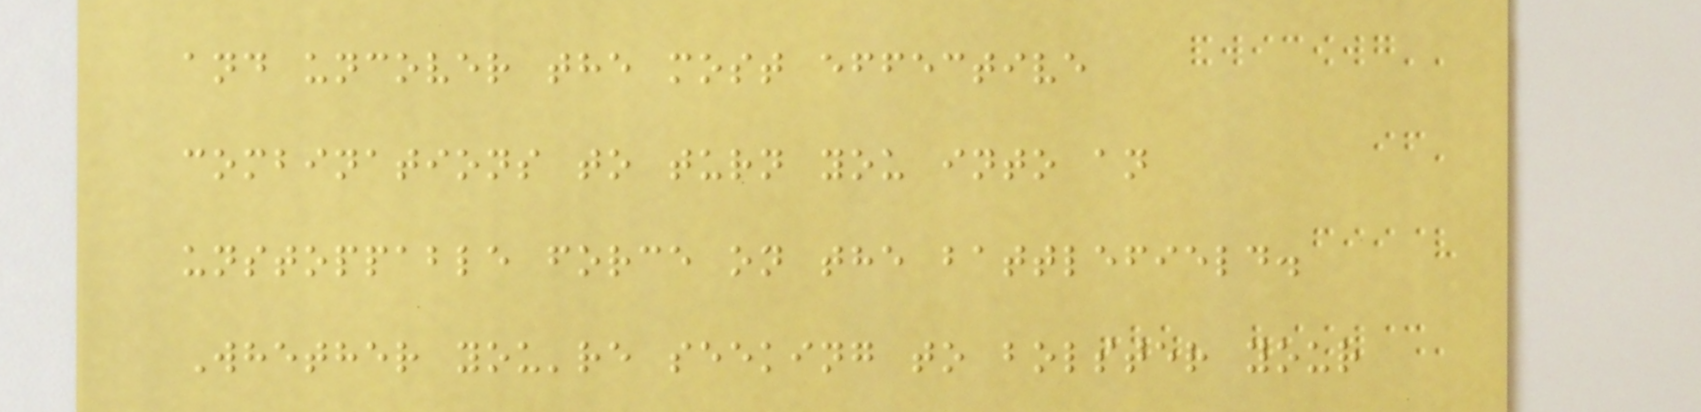and uncover the most effective
combinations to turn you into an
unstoppable force on the battlefield.
Whether you're seeking to bolster your
